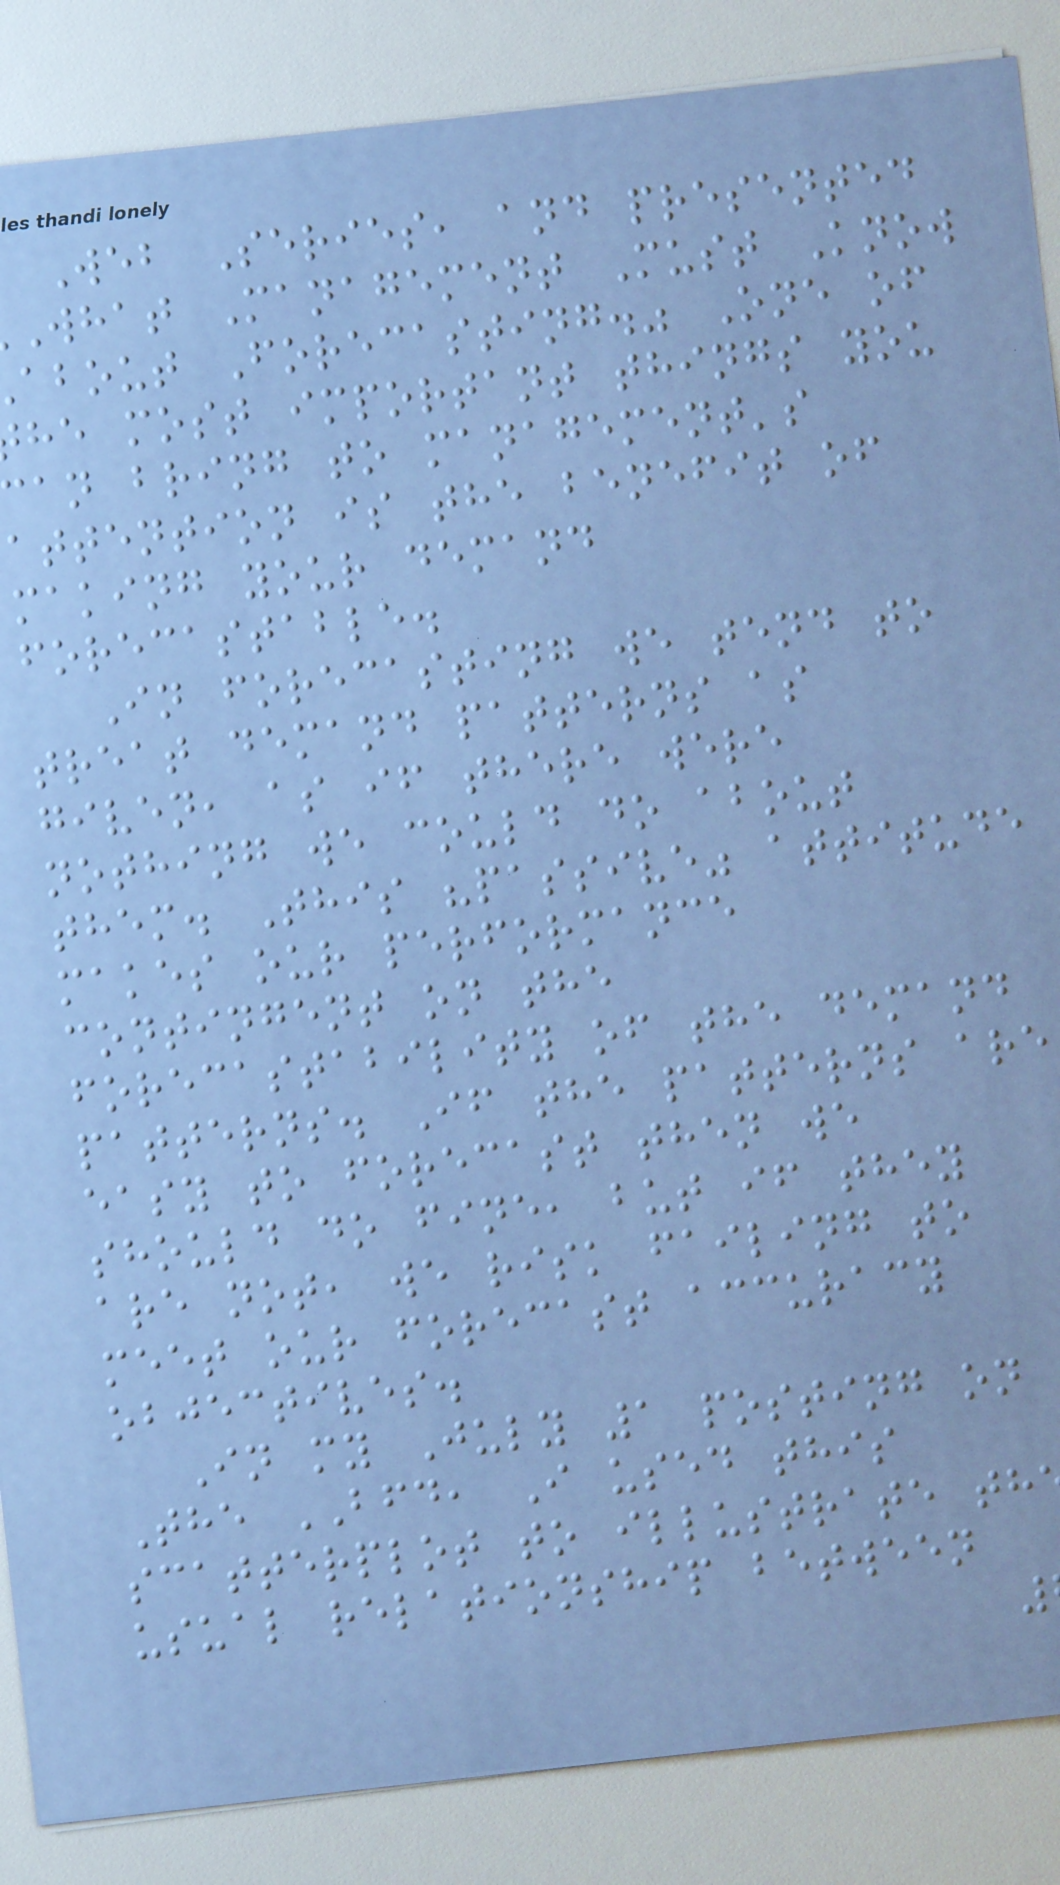Web Series, and presented
What Management Must Know
about Forecasting." One of
he most important things you
an bring to management's
attention is the benefit of
making your demand
forecastable.
In forecasting we tend to
treat demand patterns as
given, as if there were
nothing we could do about
them. This "passive" attitude
makes our performance
contingent on the
forecastability of the demand
patterns. If the patterns are
easy to forecast then we
should do fine, but if they
are not, we risk failing to
meet our forecast accuracy
objectives.
In my July 1 posting on
The BFD, I used this
scatterplot to illustrate th
usual relationship between
